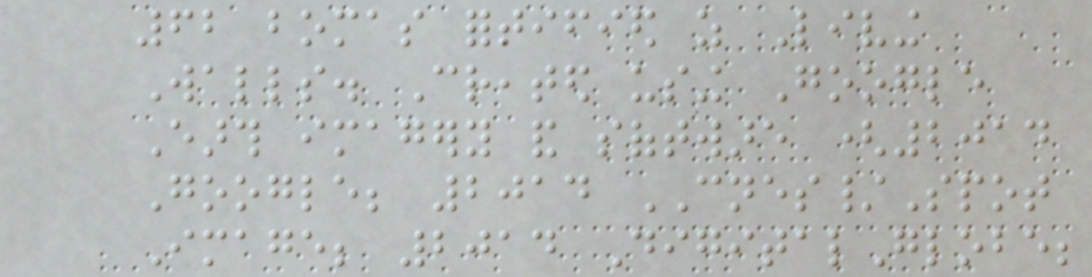62 bomas fortified as Living
Walls. Created using Google
Earth imagery and software (2014
Google; 2014 CNES/Spot
Image; 2014 DigitalGlobe;
